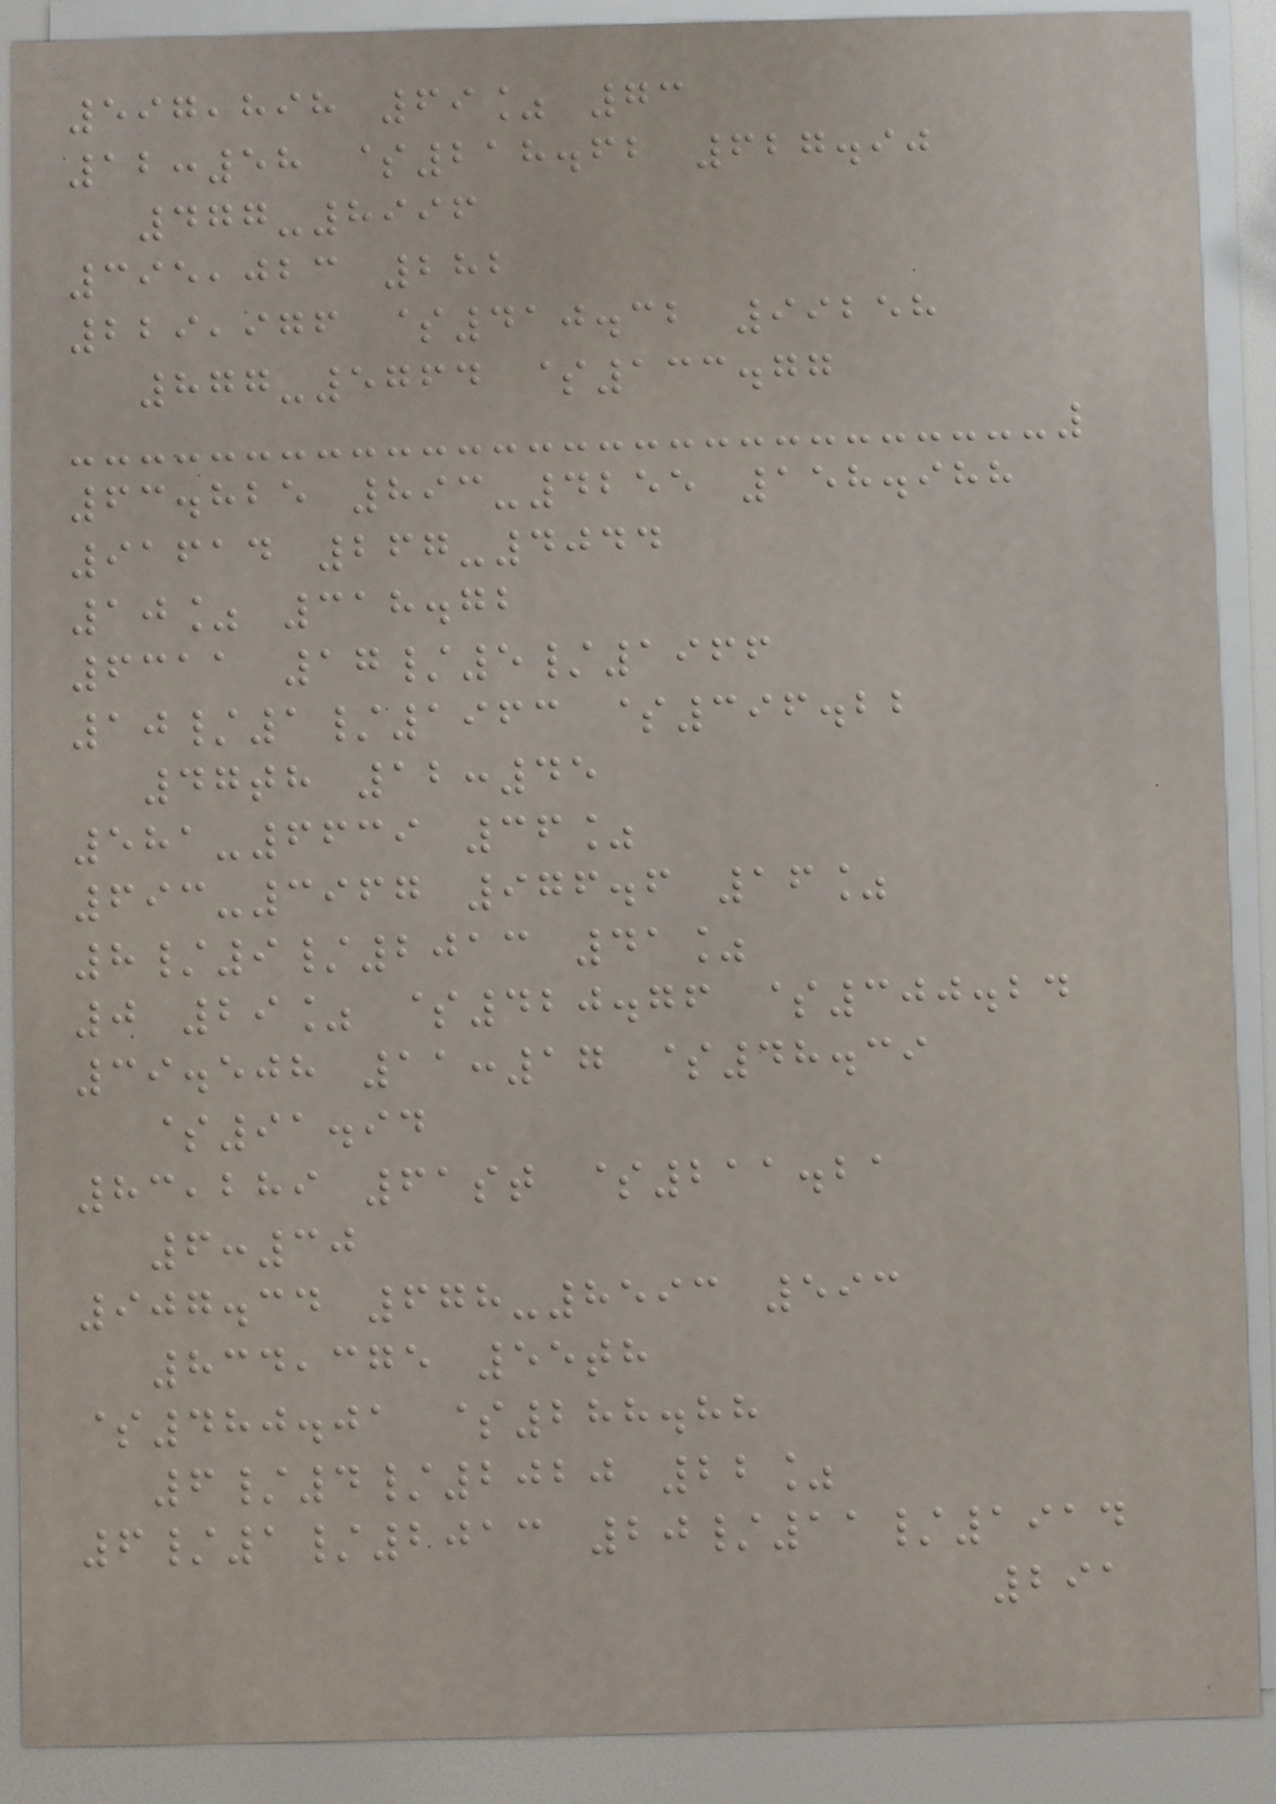597,898 69% 73
12:58 $218.62 627.90
477-8996
395,023 282
229,976 $410.32 99258
877-5764 $133.77
63.825 893-4255 158.988
91614 267-4044
10% 318.72
6311 17/5/1966
10/1/1963 $396.22
47th 12:45
581-6639 36%
693-3967 976.6 16%
8/9/2013 41%
0 29% $420.76 $300.24
39.508 11:17 $48.39
$91.94
83,289 61st $211.21
6:30
907.34 678-8593 593
834,375 55th
$480.01 $288.88
6/4/2020 22%
6/1/2013 20/11/1914
291
